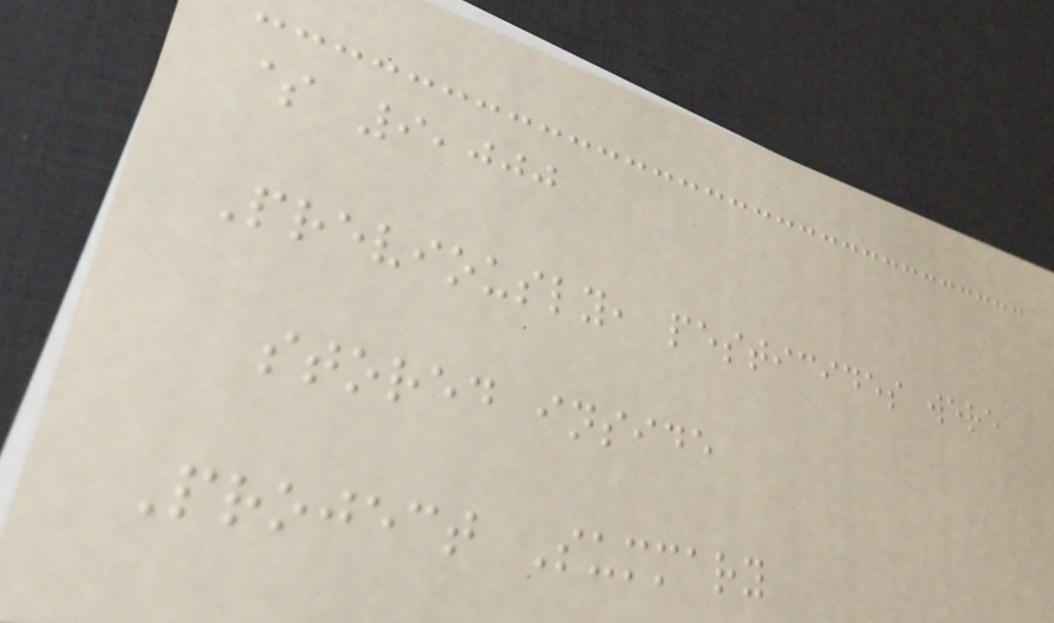$ 9,000
Previously, pesticides were
stored inside
Project Summary
